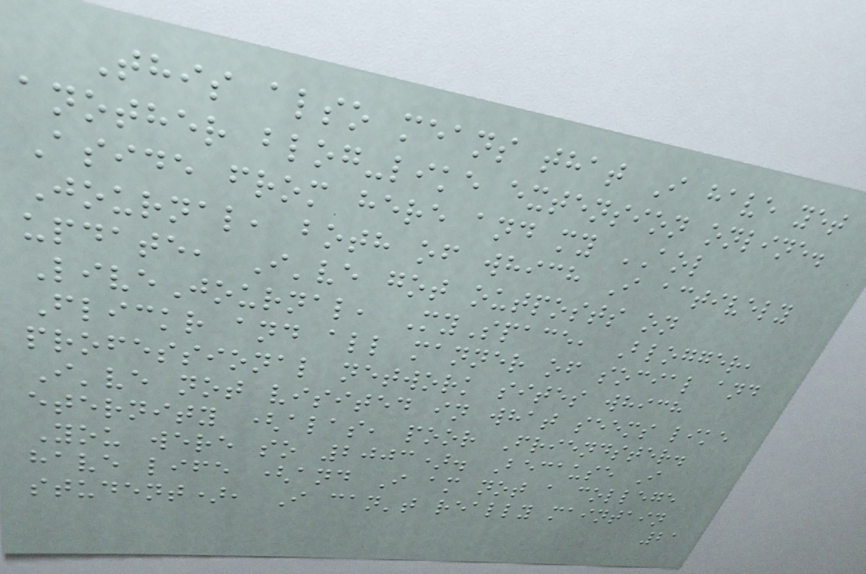This also means that I have yet
another blog-like extension online.
Aside from here and my AOL
Journal, both of which I actively
update, I've got outposts on
LiveJournal, MySpace, Blogger,
Flickr and all manner of social and
professional network sites which
I've not visited in what seems like
eternity (alas, poor Friendster.
You were so 2003). Because I
have life (and I am not a college
student), I can't really maintain
21
